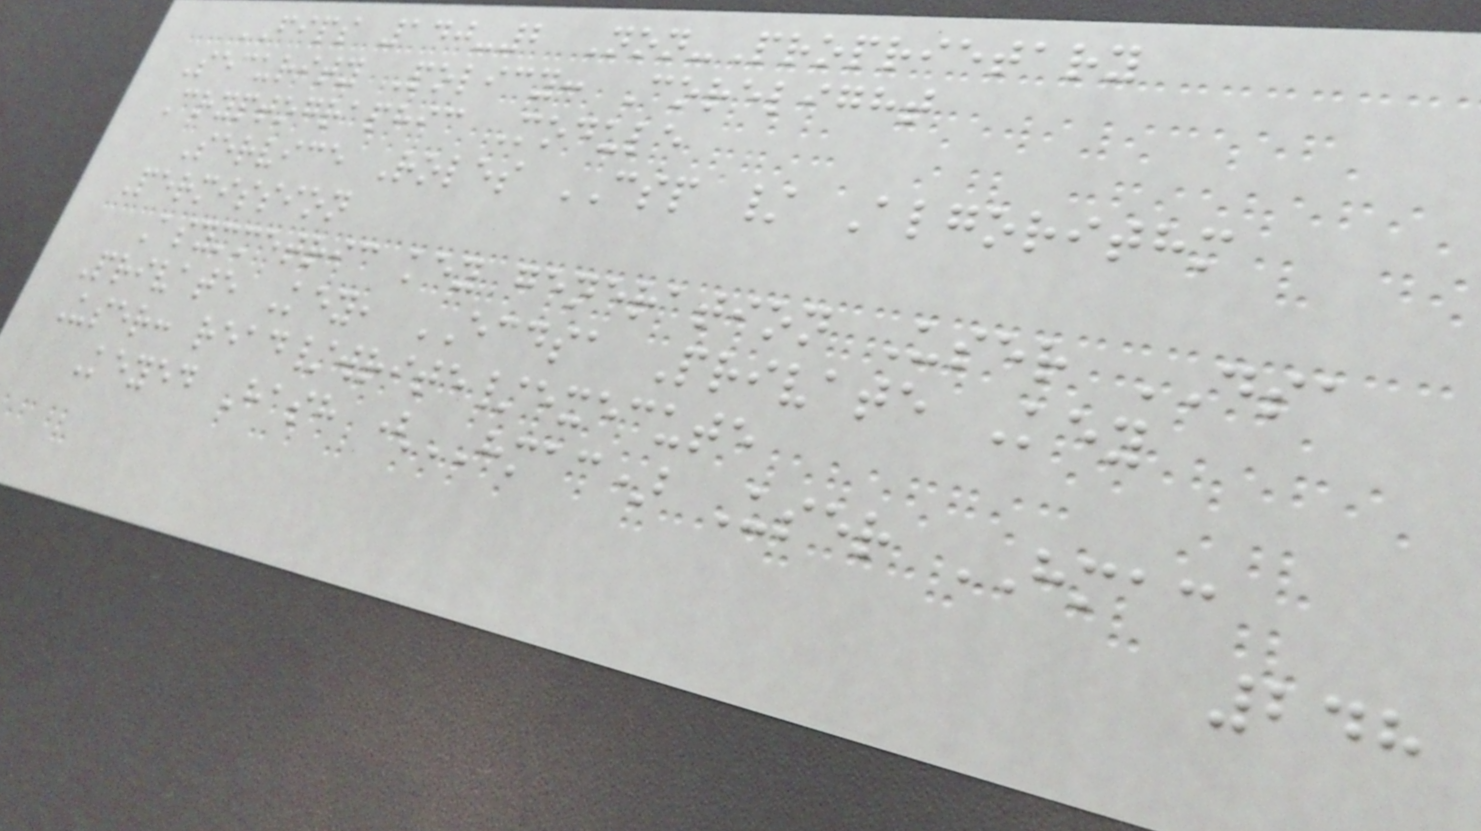FIPS 140-2 Non-Proprietary
Security Policy: Corelight
Cryptographic Module
Service Roles CSP / Algorithm
Permission
Asymmetric key generation User DSA
Private Key, ECDSA Private Key
User: read/write/execute
Keyed Hash (HMAC) User HMAC
248
